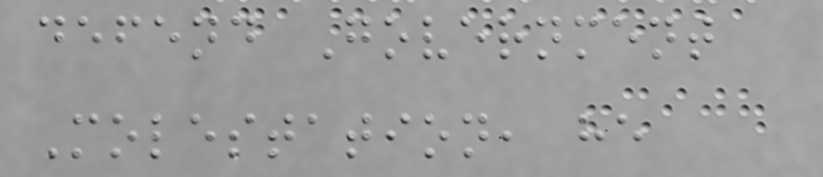defend Government
Molestation, he
